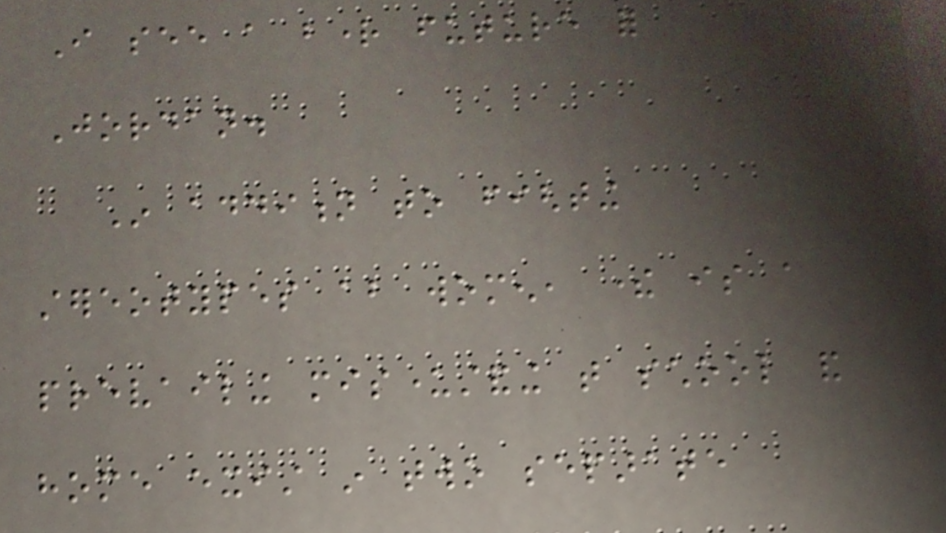I see a bright future for
Jordan.
In addition to fighting
stereotypes about women, there is a
prevailing misunderstanding that school and
home exist in two separate
